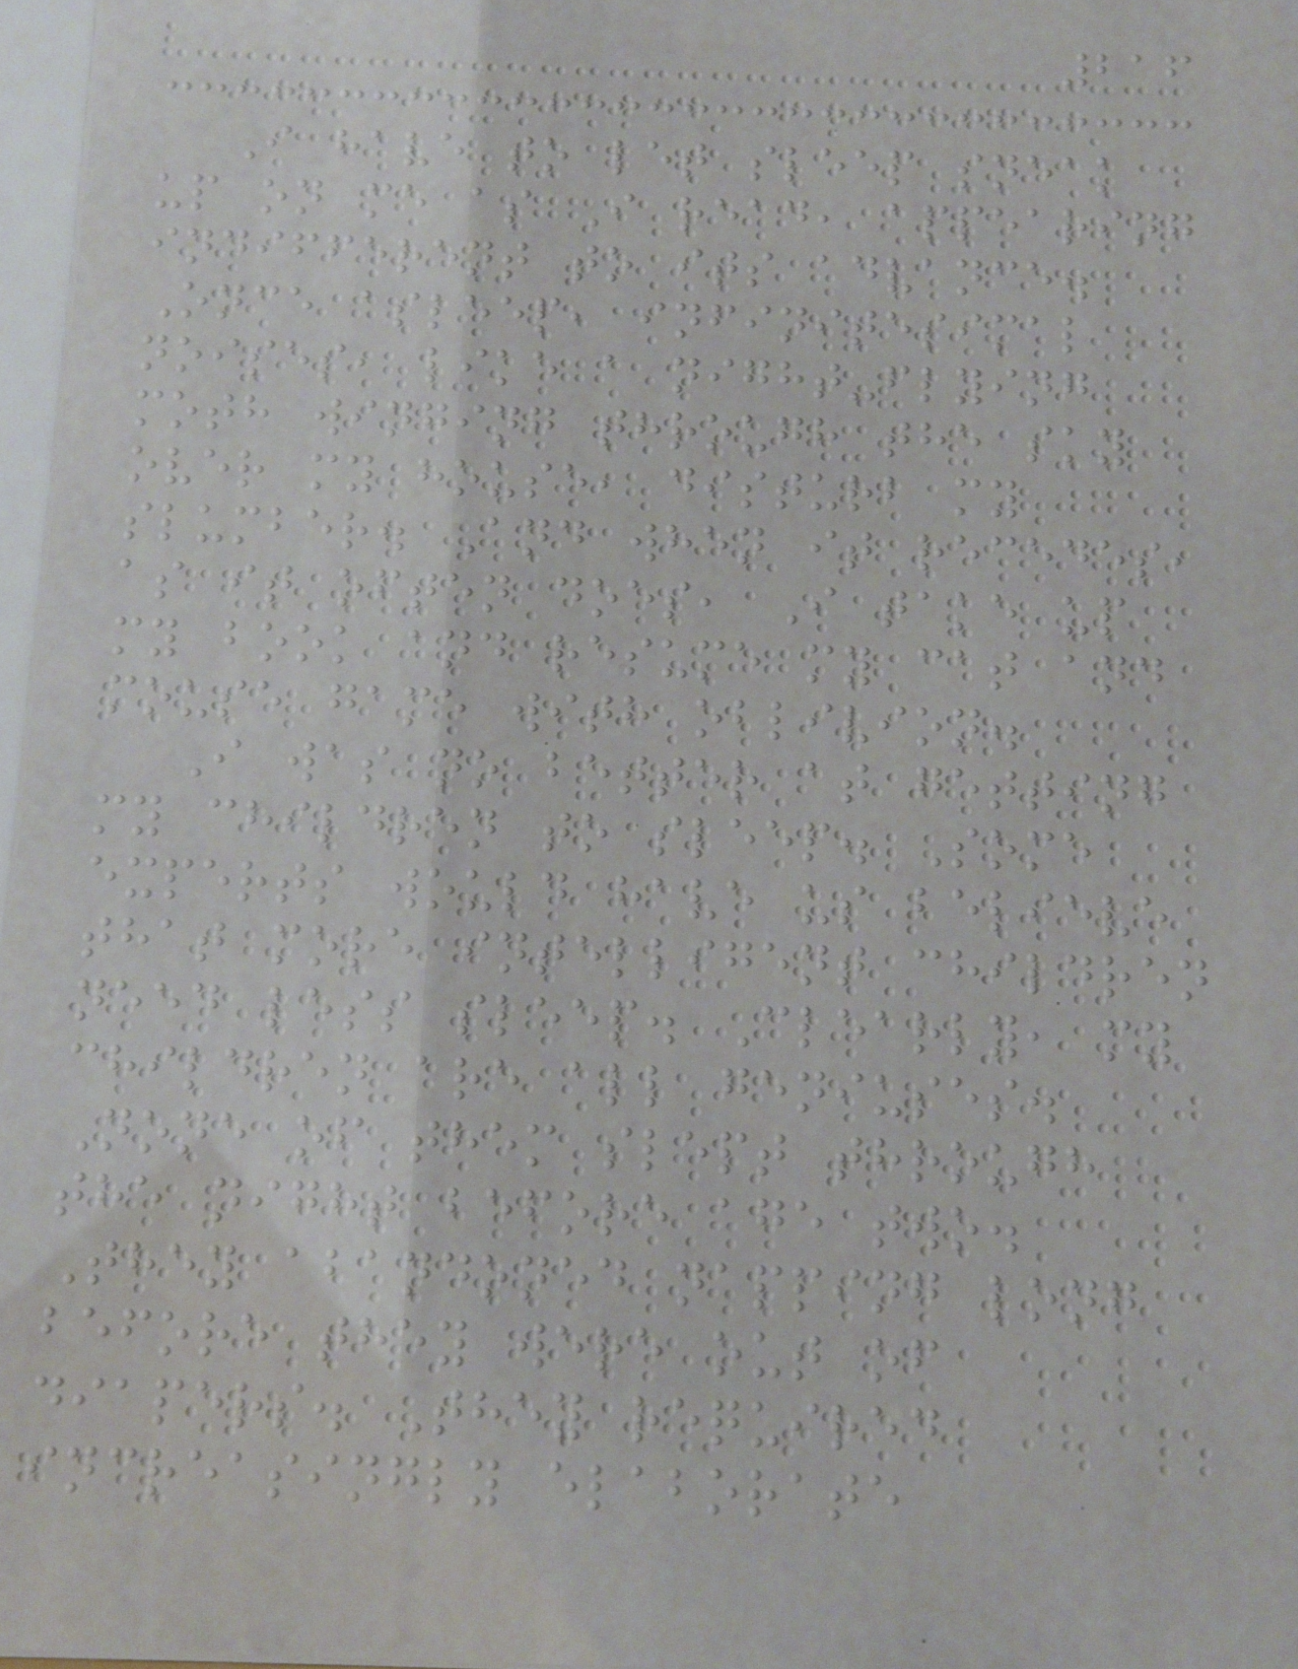216
I have to let sleep sneak
up on me as I read, appearing
indifferent to its advance.
Once asleep, infinitesimal
noises, like a night-flying
moth winging through the sky
over my house, disturb my
slumber. And when it recedes,
as it often does, I take up
my book and resume my cat and
mouse game with oblivion.
I was no better at getting
my children to sleep. Some
experts would have us believe
that more intelligent children
need less sleep. Clearly, my
children are all geniuses.
None of them slept through
the night before age two.
They abandoned napping long
before they were out of
diapers. They required
increasingly elaborate
